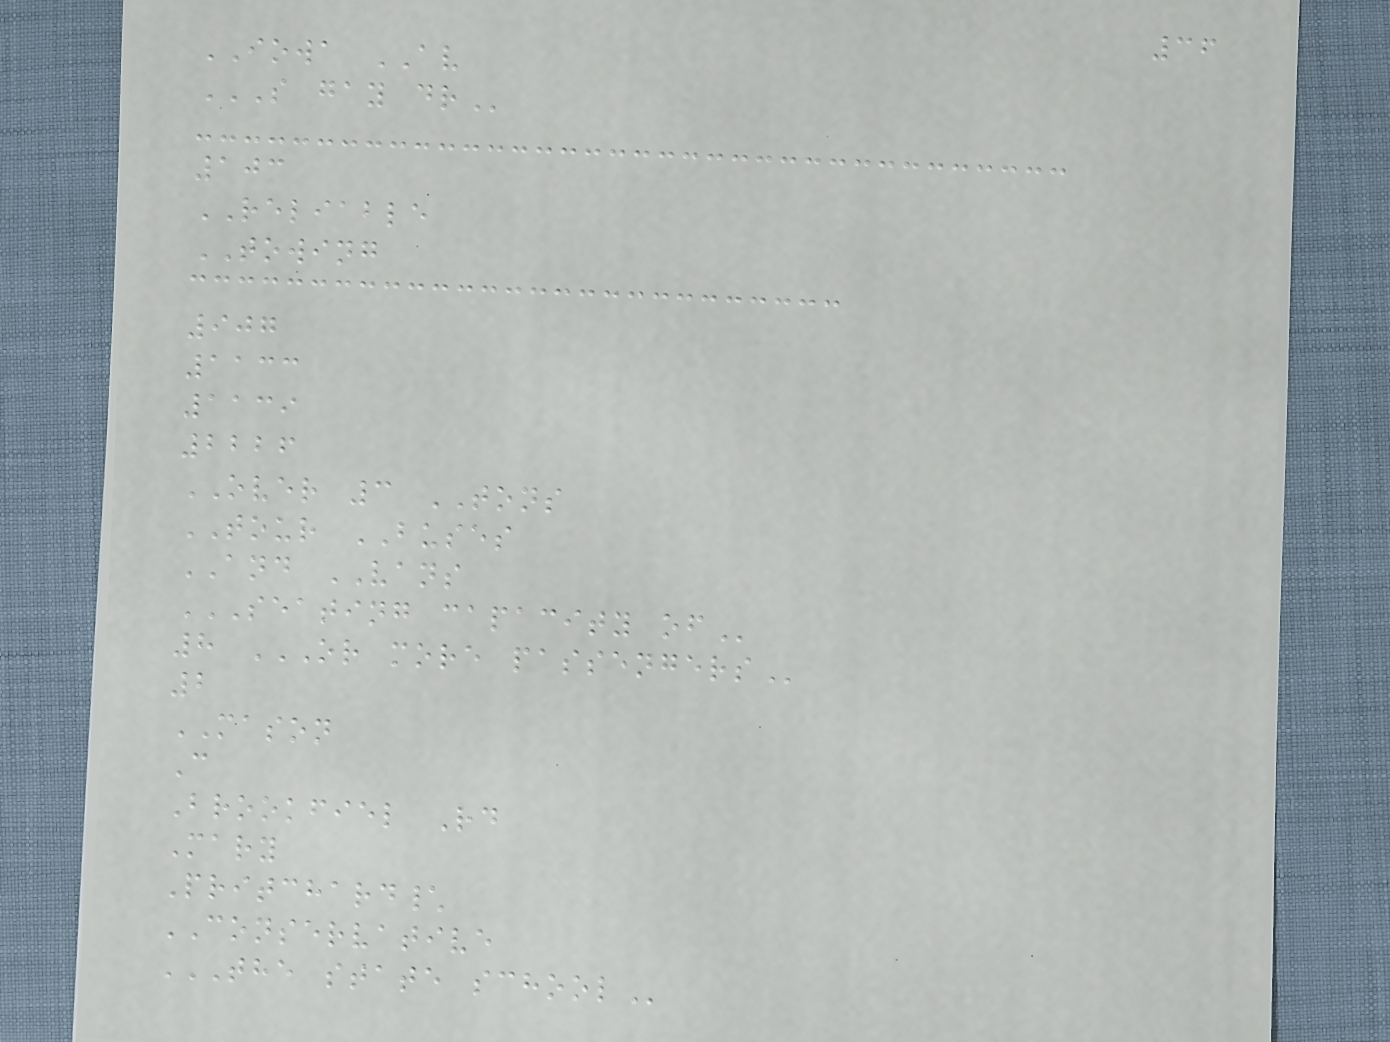36
IOWA AV
S GAY DR
103
RELIABLE
TOWING
907
1133
1139
2226
OVER 3 TONS
TOUR BUSES
AND VANS
SEATING CAPACITY OF
8 OR MORE PASSENGERS
2
MASON
C
Brookfiel Rd
Mary
Pritchard\
CONSERVATIVE
THE STATE SCHOOL
